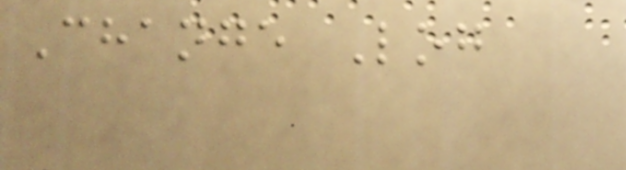Change Log
